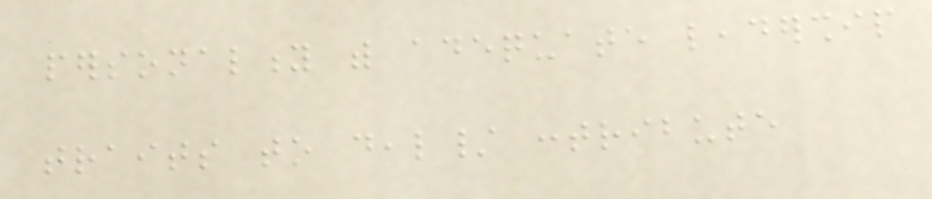personality with adequate leadership
traits to deal/ contribute
